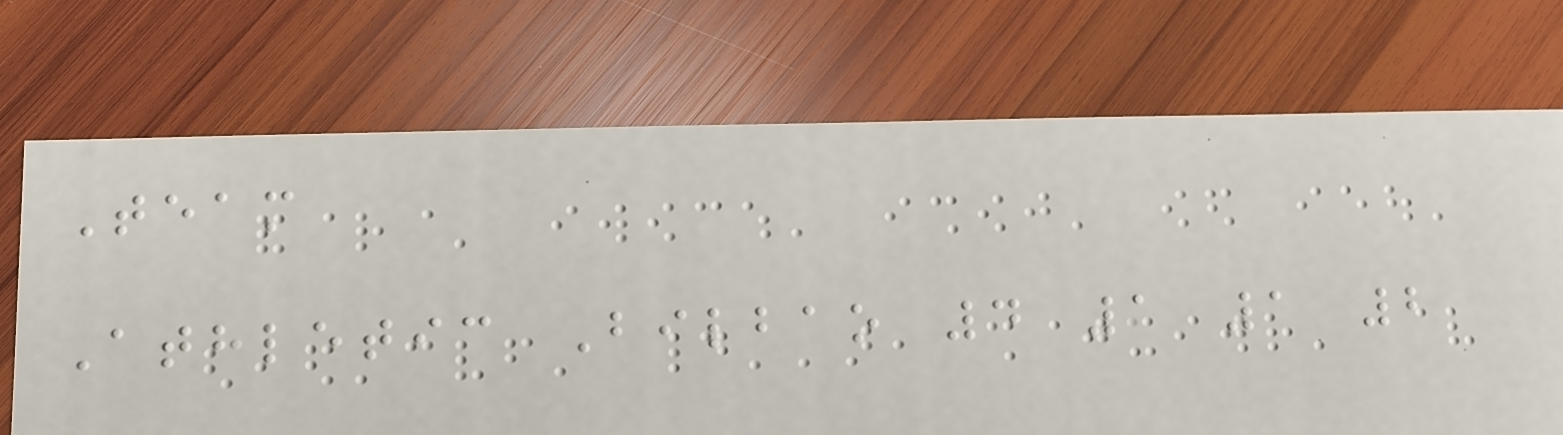Team
Athletic Bilbao 4 1 1 2
